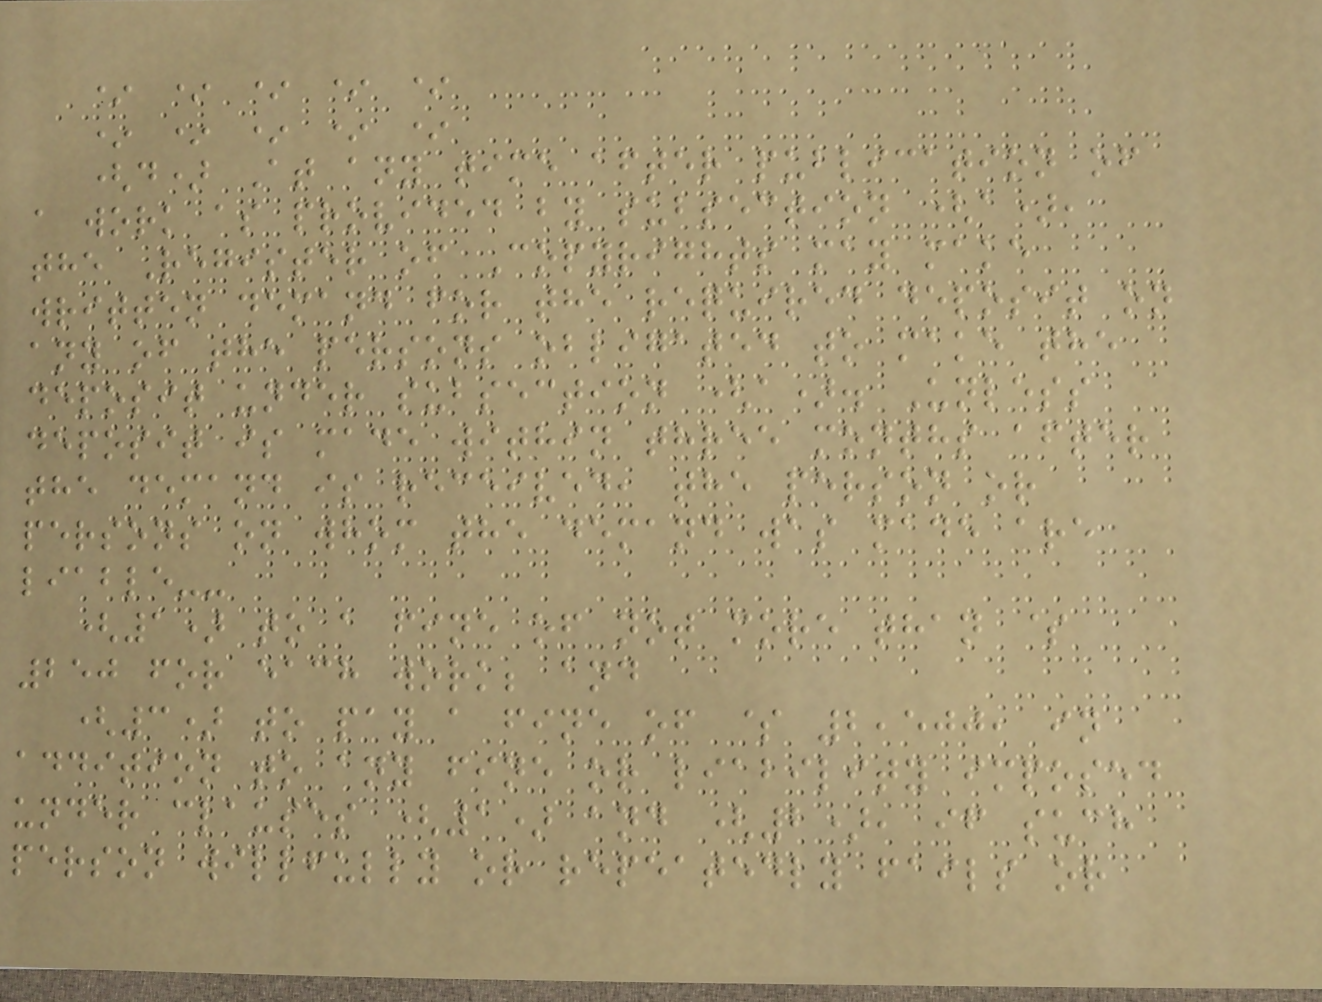* * * * *
* * * * *
(d) At any time after publication of
a work as provided by subsection (a),
the Register of Copyrights may make
written demand for the required deposit on
any of the persons obligated to make the
deposit under subsection (a). Unless
deposit is made within three months after
the demand is received, the person or
persons on whom the demand was made are
liable--
(1) to a fine of not more than $
250 for each work; and
(3) to pay a fine of $ 2,500, in
addition to any fine or liability imposed
under clauses (1) and (2), if such
person willfully or repeatedly fails or
